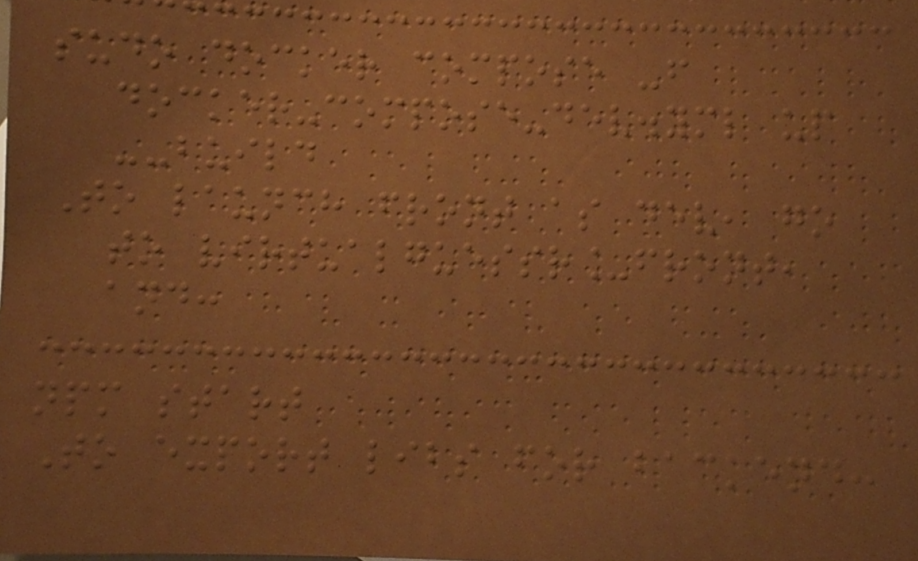sudo docker compose -f
docker-compose-dev.yml up
--build
To launch front as dev, go
to virtualguessr_front,
and:
npm start
To export libs for backend:
